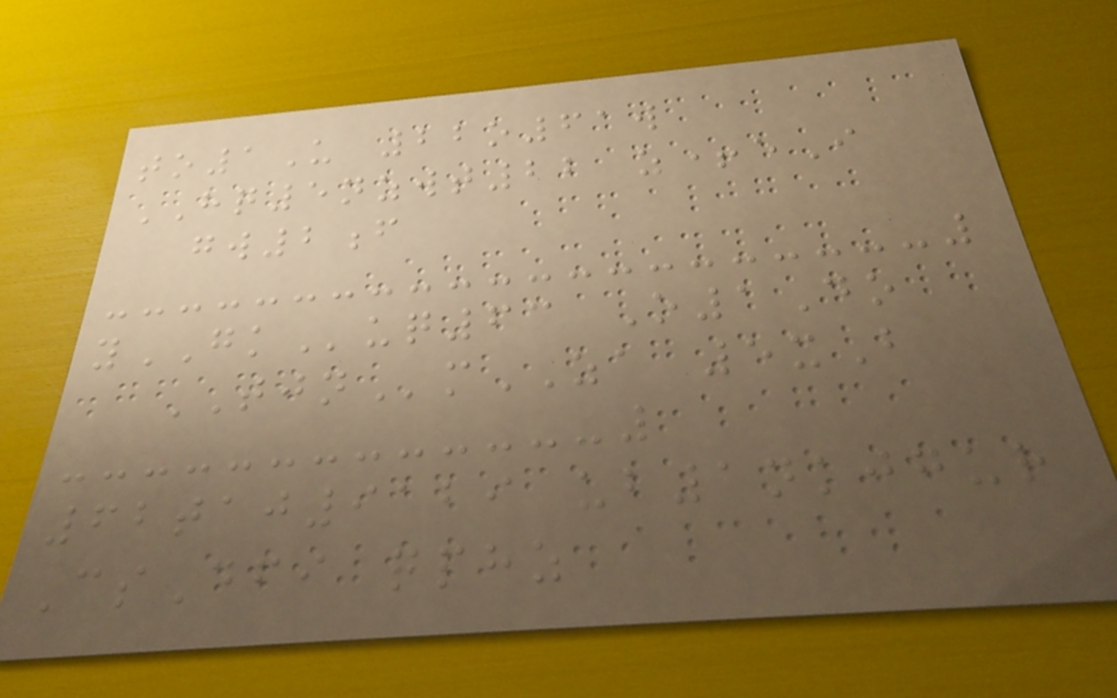to1U 22o61w
HQ5nzwt22 z+eI
gw2f
yGKuq63 O1Do
TJNmZA 5xB
62taj9129 ub1nkjgur
CsDfi qphz
